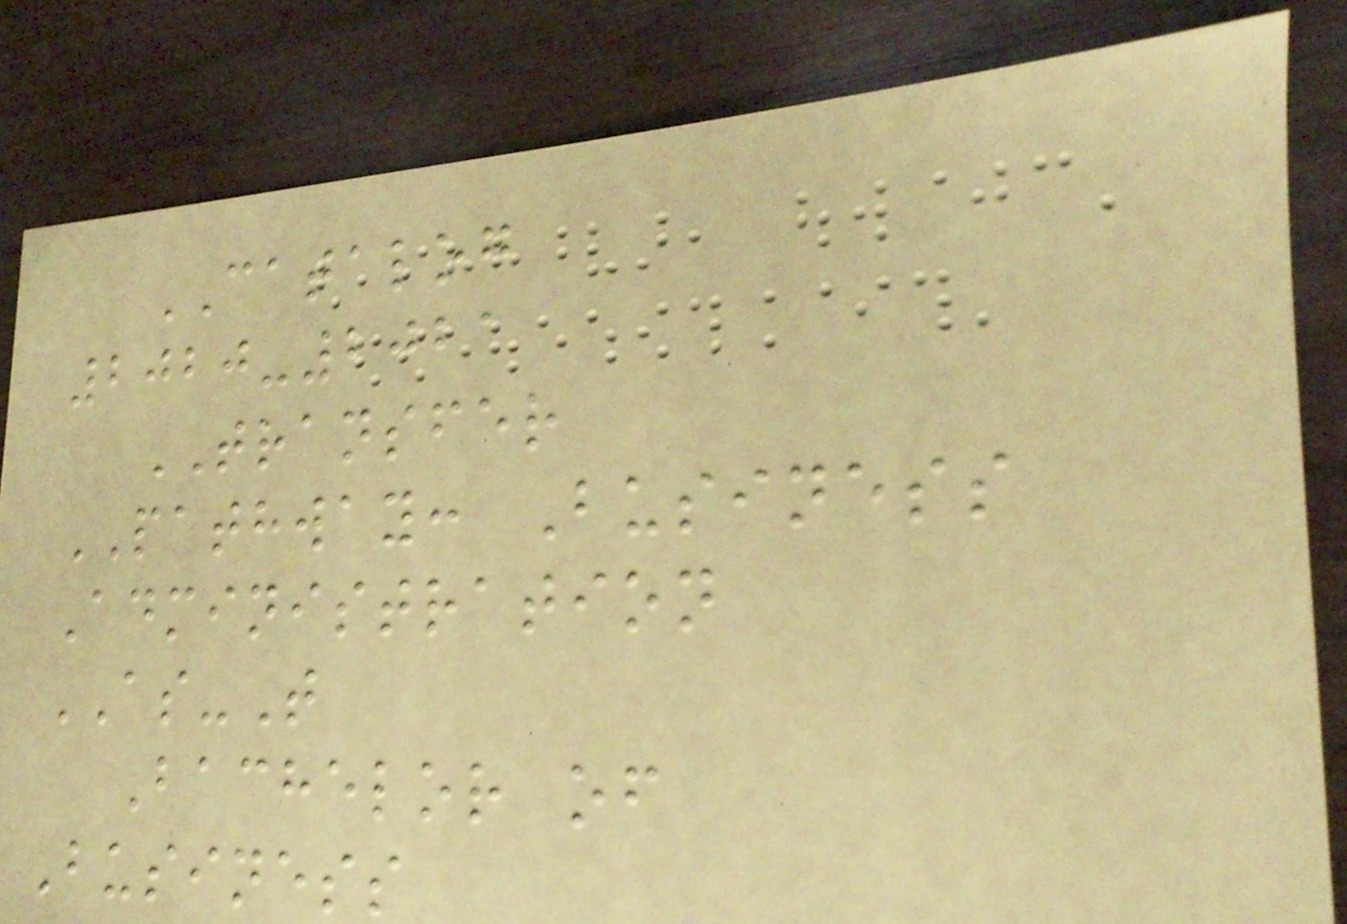CATALOG
2020-2021
TRANSFER
PATHWAY: Business
Administration
AS-T
Bachelor of
Business
